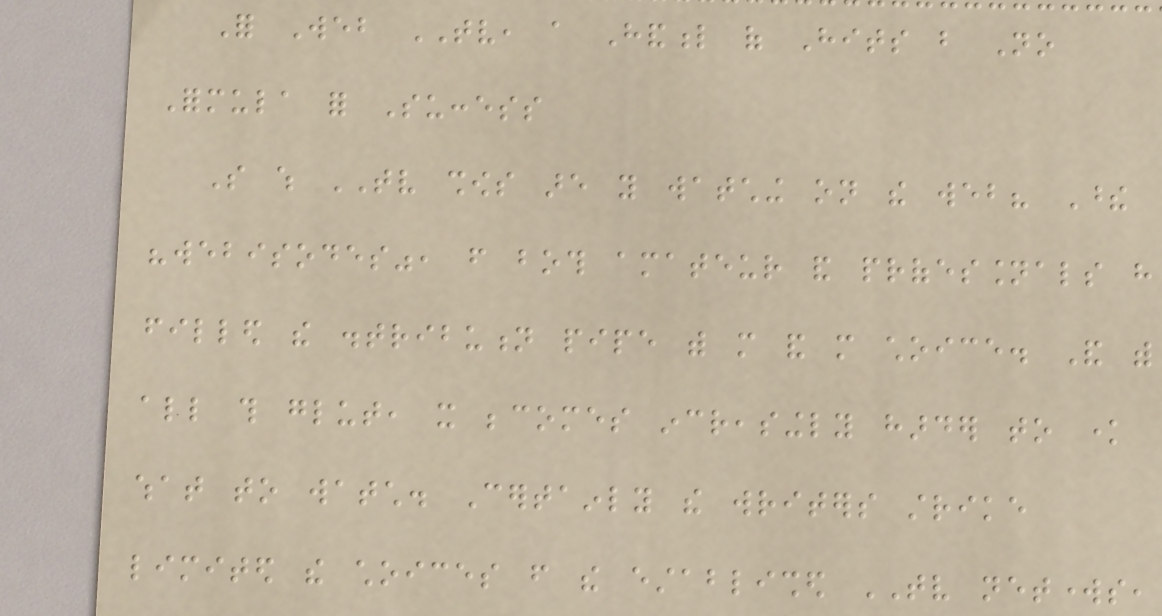For Web TV, a Handful of Hits but No
Formula for Success
So which TV shows are you watching on the web? These
"webisodes", from both amateur and professionals have
filled the distribution pipe with more and more choice. And with
all this glut, it becomes increasingly harder to know
what to watch. Certainly the writers strike
limited the choices from the established TV networks,
